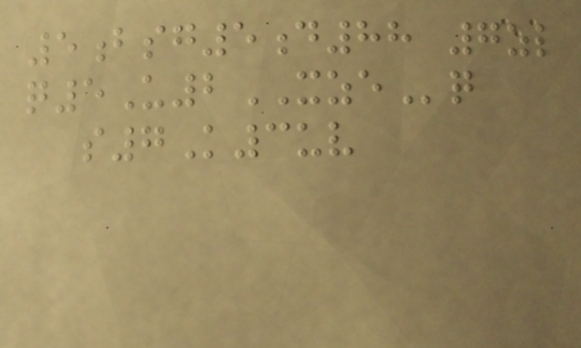5bsg5d88 7zl
q5U2XZEq
s7K3uv
